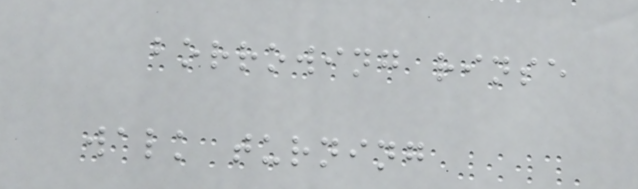borrowing rinse
walk turning
